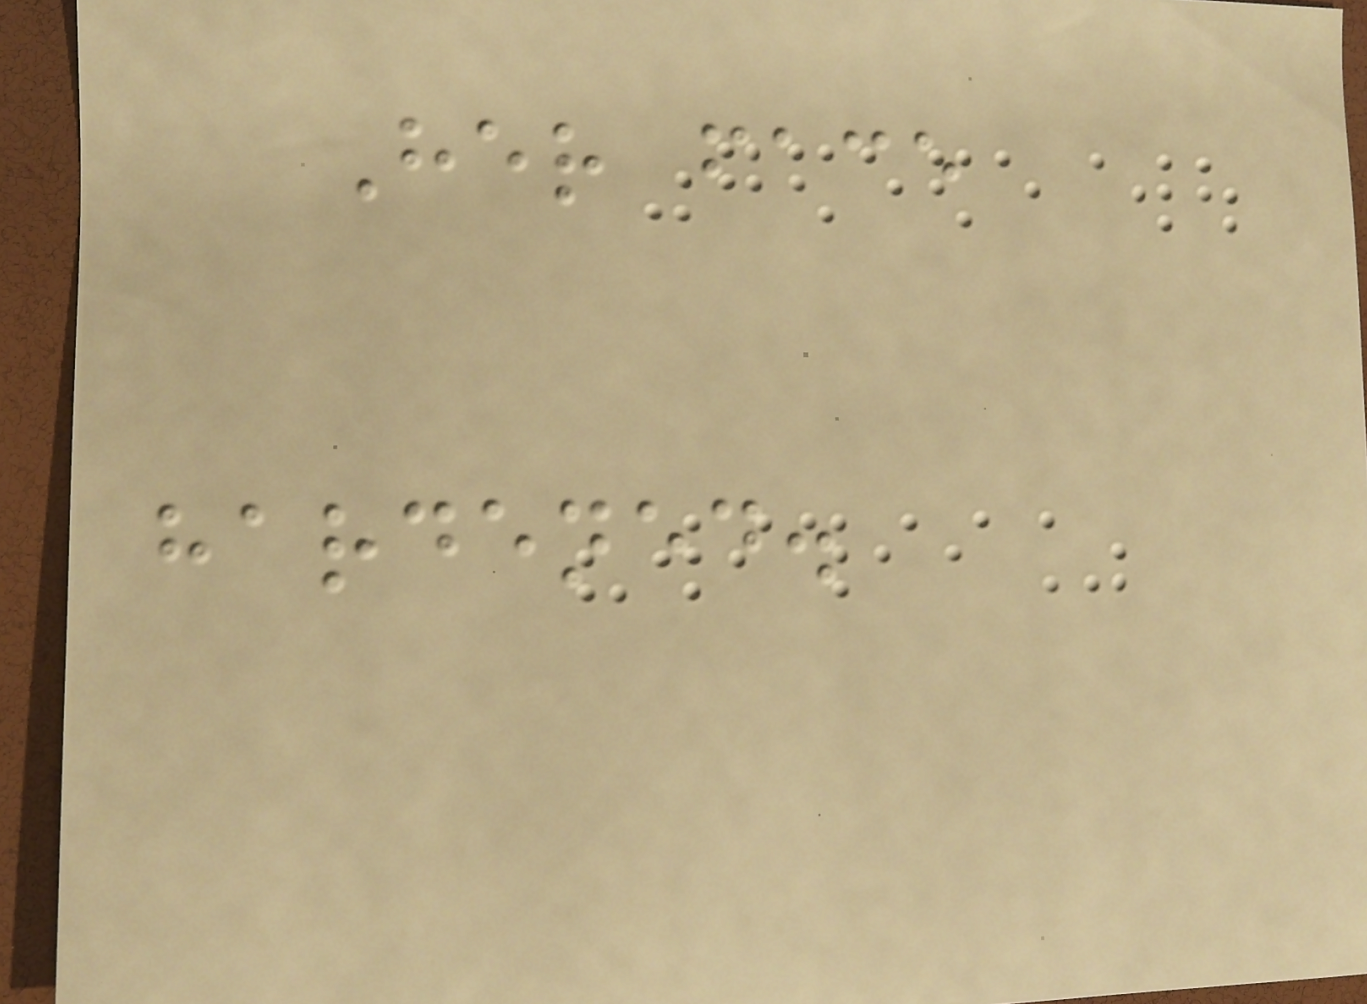Her face
hardened.
